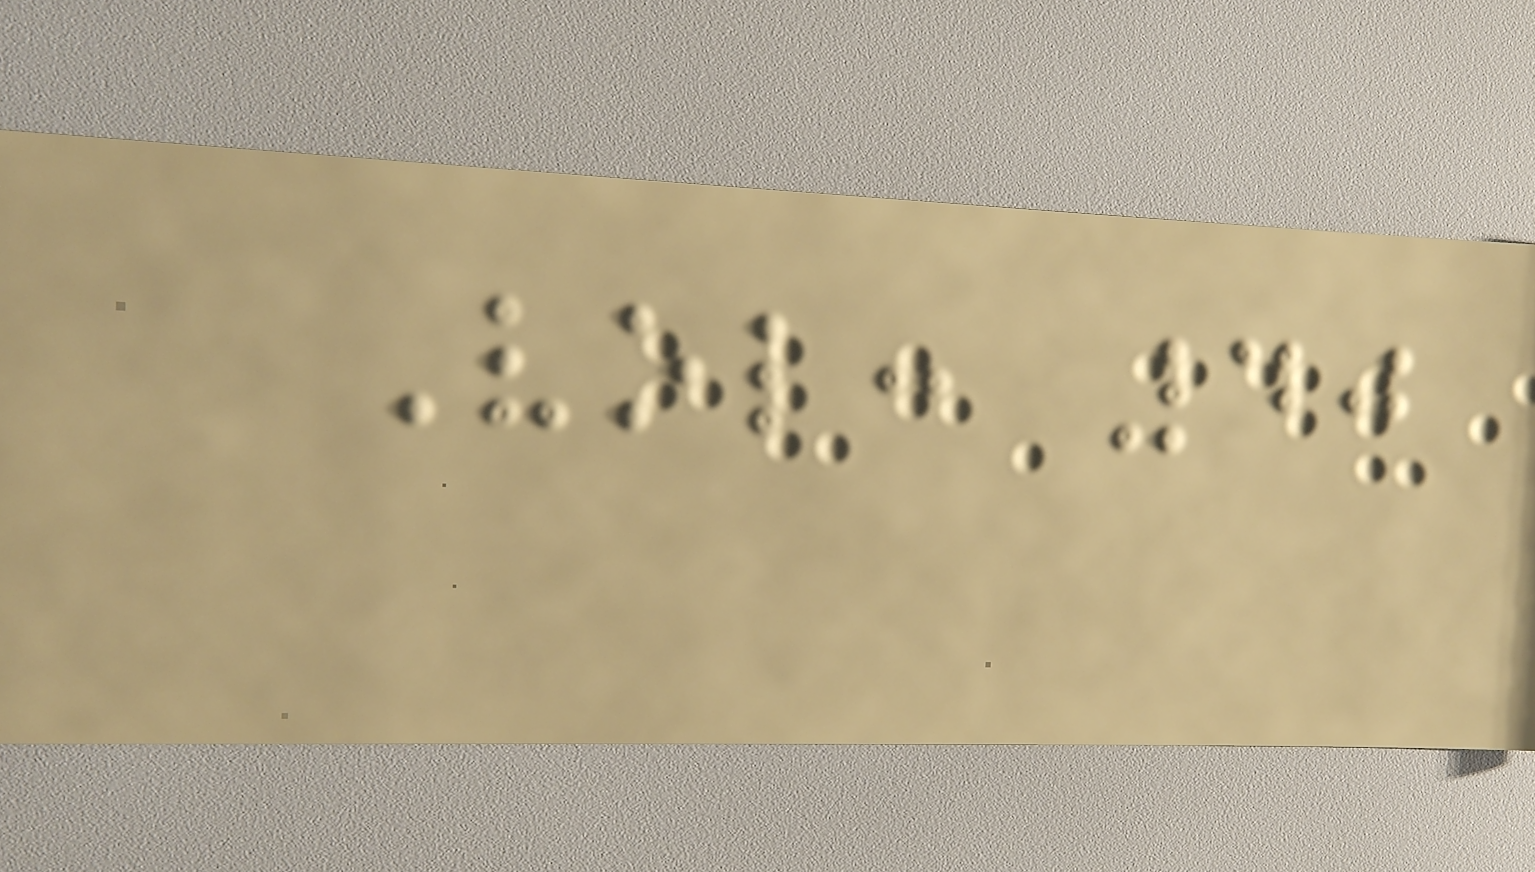Vol: 40
